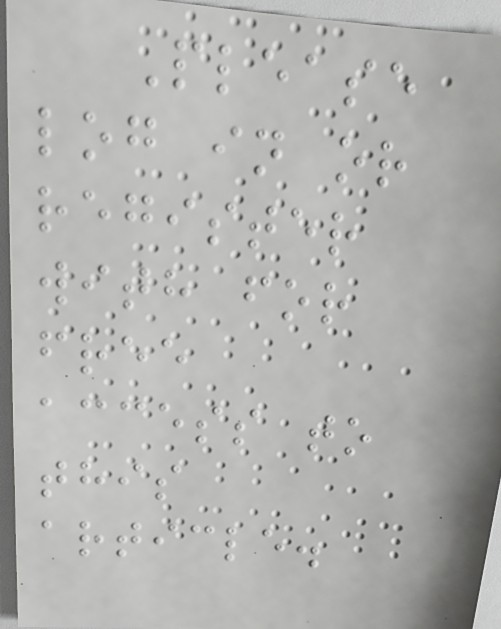Please
log in or
register
with for
free
access to
this
article.
